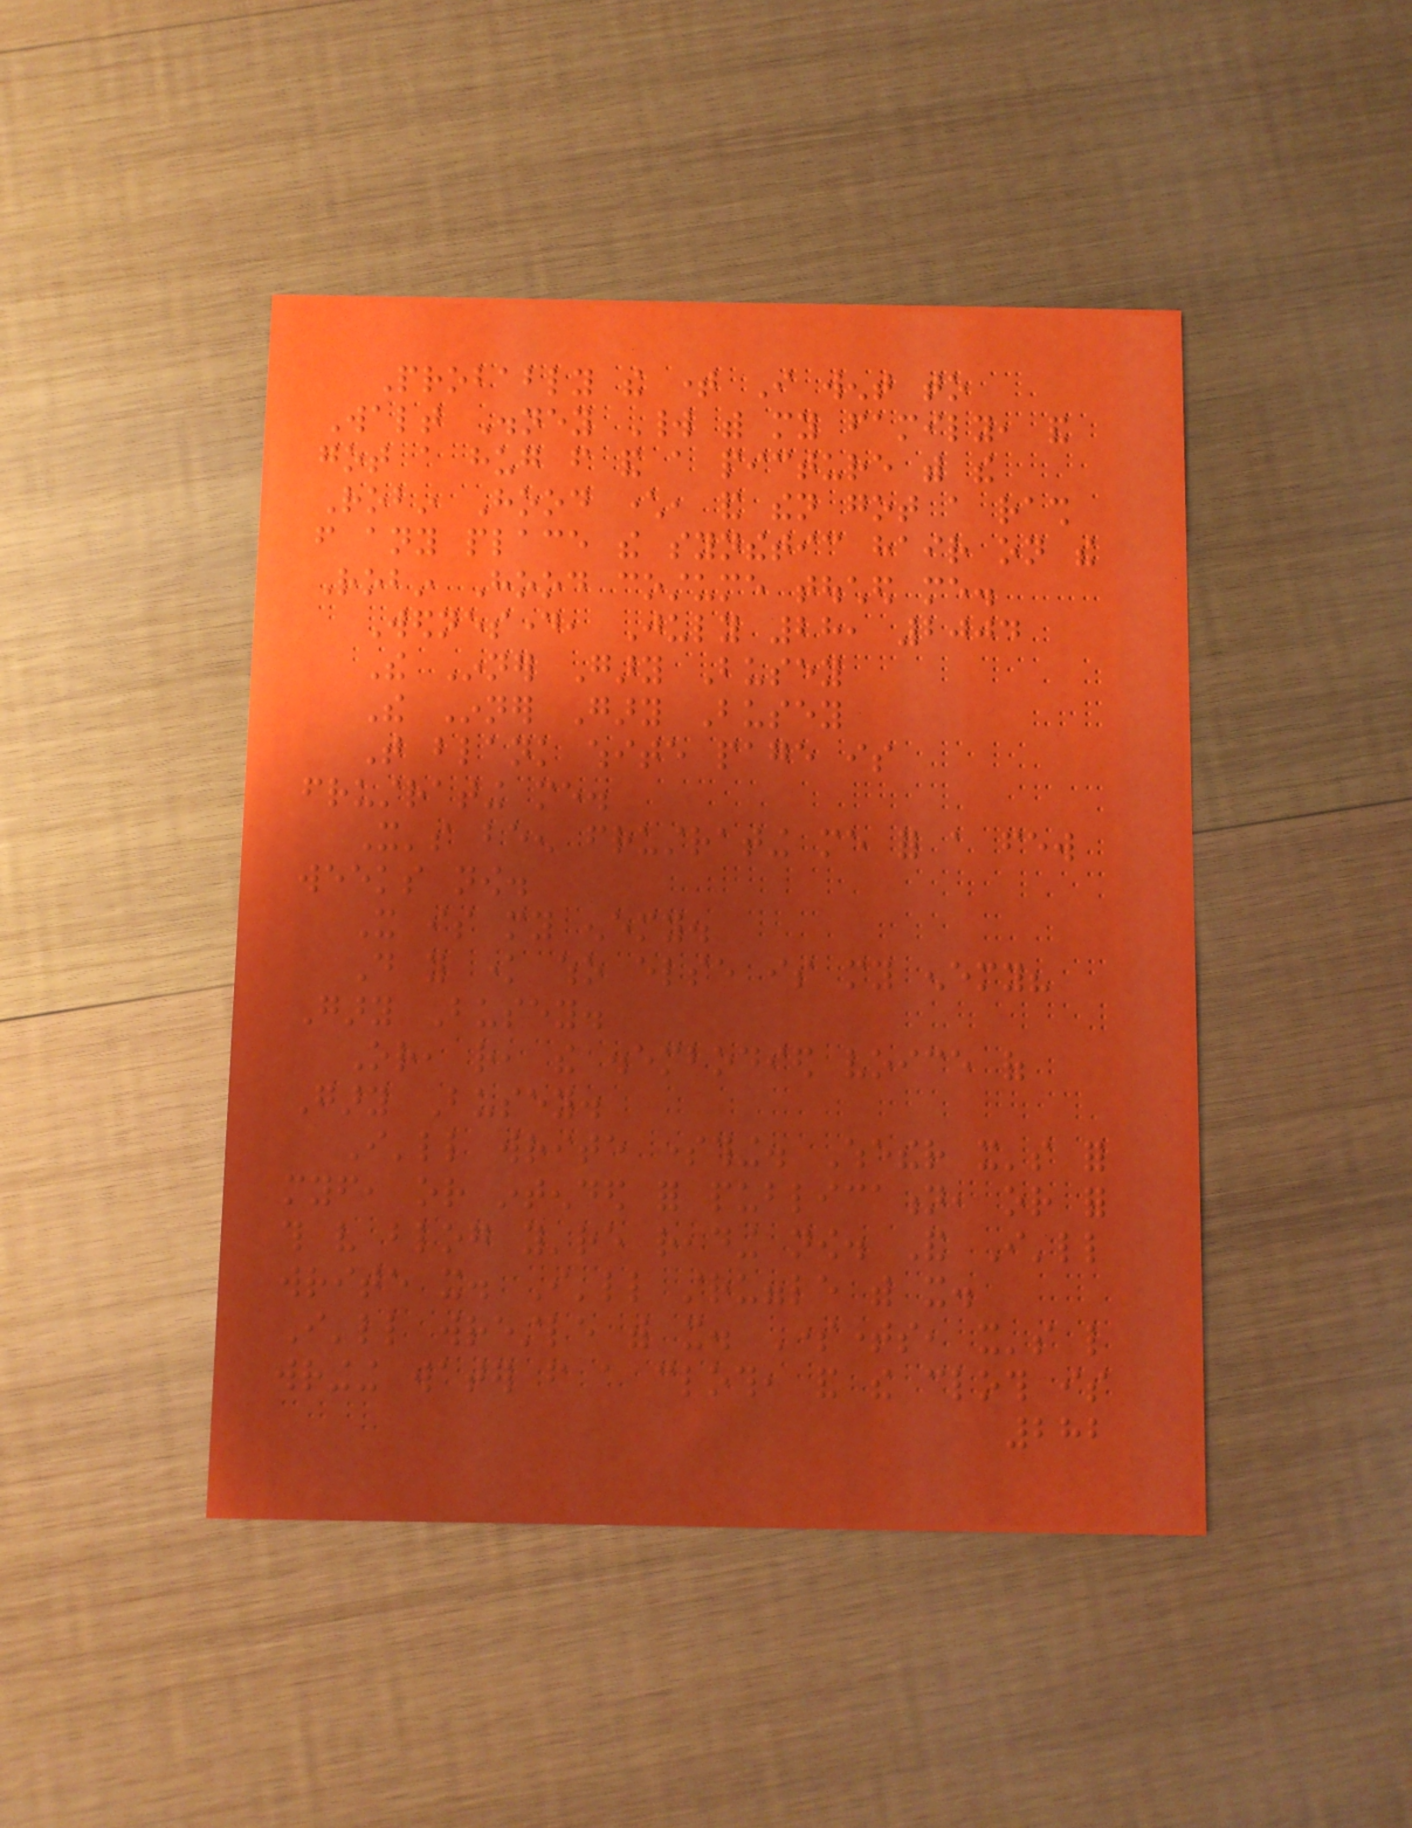Probably the time I went to
Walt Disney World with my family, and
got a hug from and a picture with the
Robin Hood character, and then got a rash
from any place the synthetic hair on the
Robin Hood costume touched me.
Wednesday, July 28, 2004
The Inner Gary Busey
The Inner Gary Busey
That blank white page is
frustrating me.
It's been frustrating me for a few
weeks now.
It is my enemy.
Do you know who else is my enemy?
Gary Busey.
Or, rather, the disembodied voice of
Gary Busey.
I'll write something. Whether it's for
myself, or intended for publication, or for
this very blog you're reading now. And I'll
write it. I'll struggle with it.
I'll wrestle with it. Sometimes, it's like
wringing water from a cloth, and the cloth is
282
